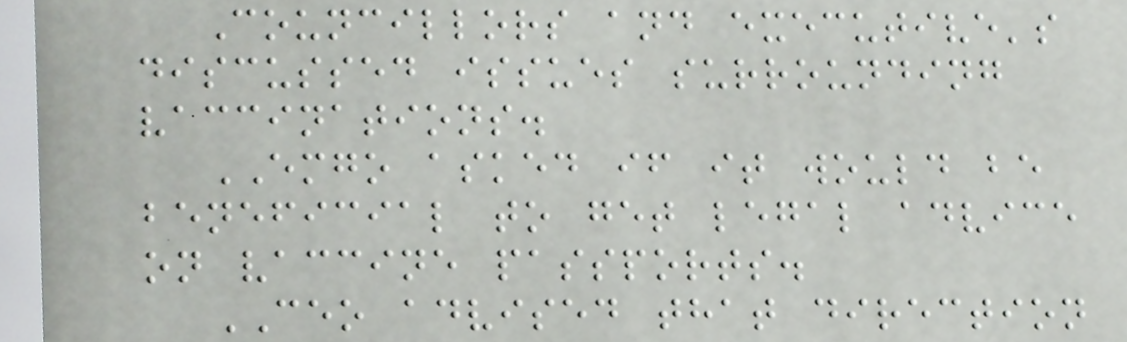Councillors and executive's
discussed issues surrounding
vaccinations.
EMGO asked if it would be
beneficial to get legal advice
on vaccine passports.
CEO advised that direction
